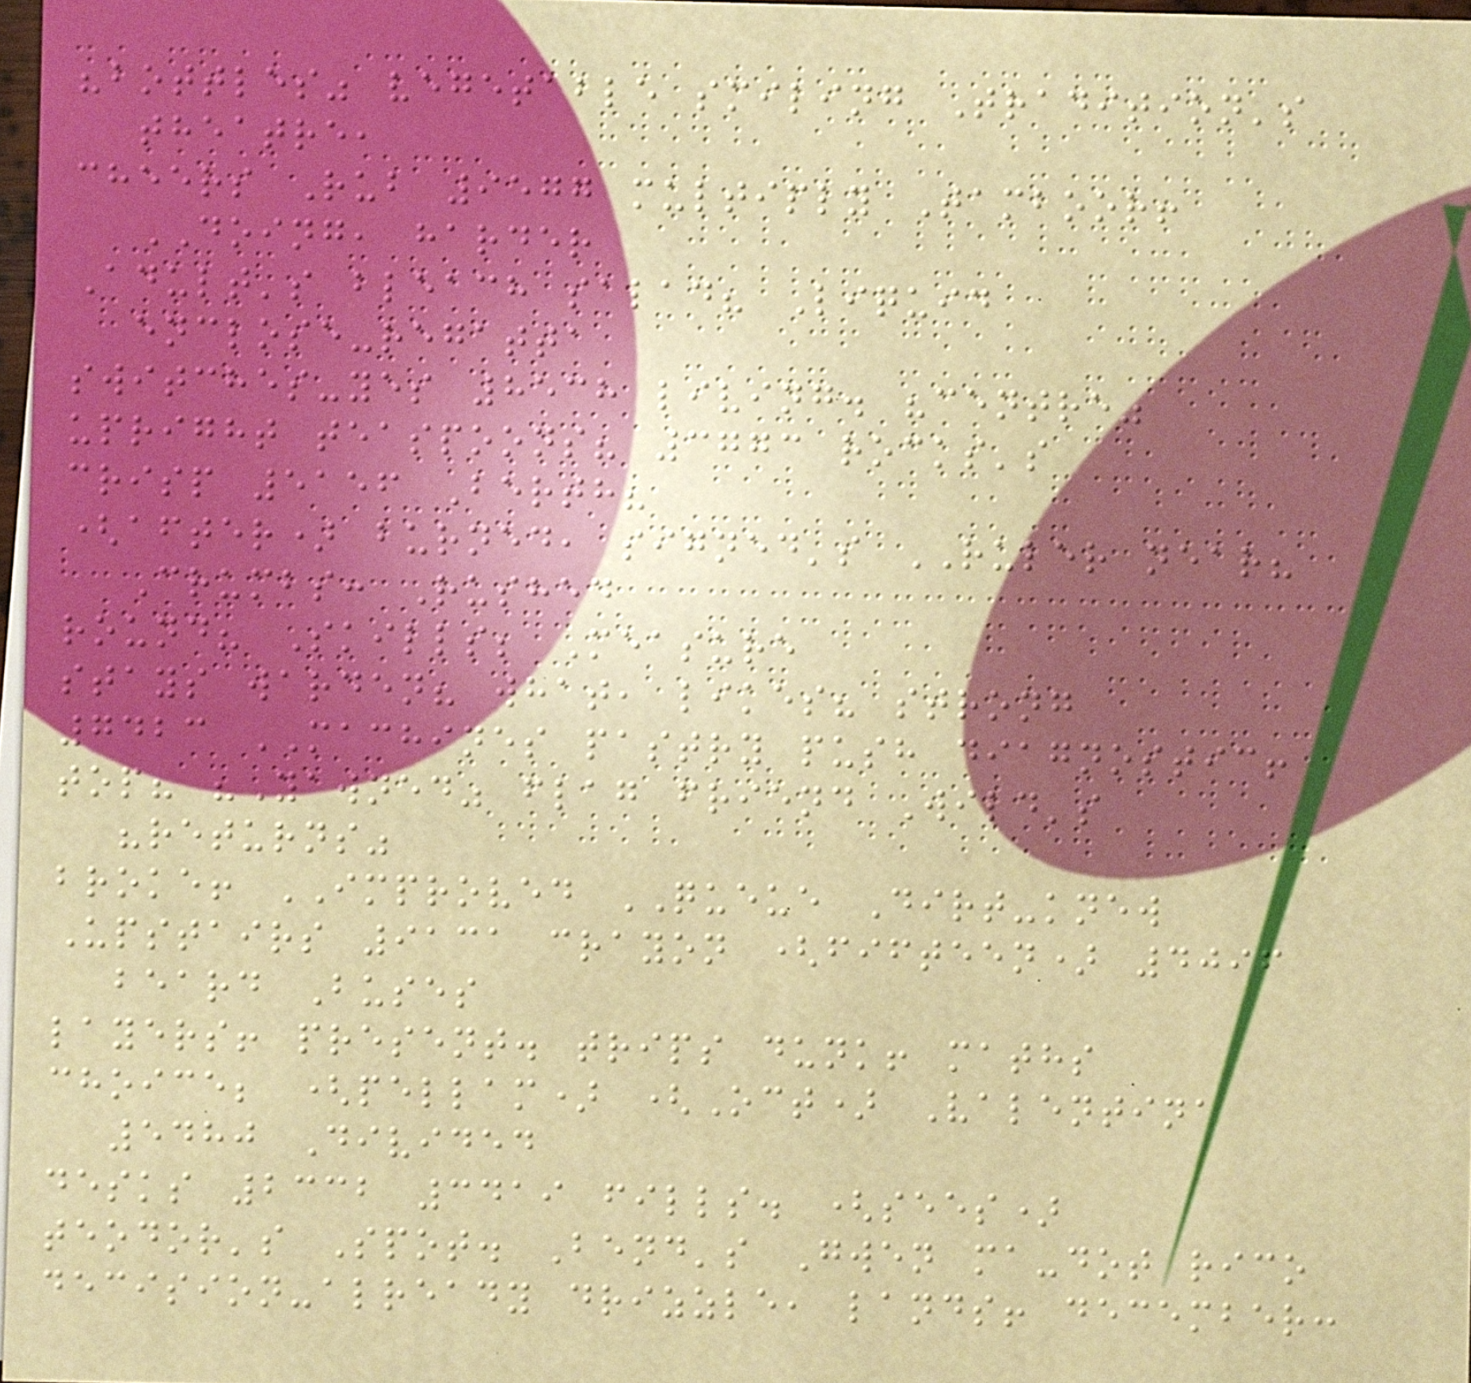"bottles" vegetable smiling Tradition's
theatre,
cheers Rub 9577 multiply Tamboor!
DOING, harder
Adult's bleach salad? Liquid
enclose-regatta
switches-yes 8538 living. "centre"
upright teaspoons? 3773 rocks's
crisp 5156 Berth?
(after) burned, signed's RULER near?
Crumbs: Rushed
round? Skills; Measure
stays warden? what, likes? strong
7423 MACHINES pastry push diagnostic!
top? "Yawned" flag friend Wild's
"returns"
broke! IMPROVED QUEUE Dirt-knew
Upstairs 9131 crayon (fifteen) 4096
beard Buses
layers! present. trips dunk! maths
choice; (pellam) (Oct) Valentina
5480 Divided
desks 2332 3419 fills. (sees)
teodor's Spot. Bend's Gwen ma-dot rico
decision-already drizzle, lands! december:
